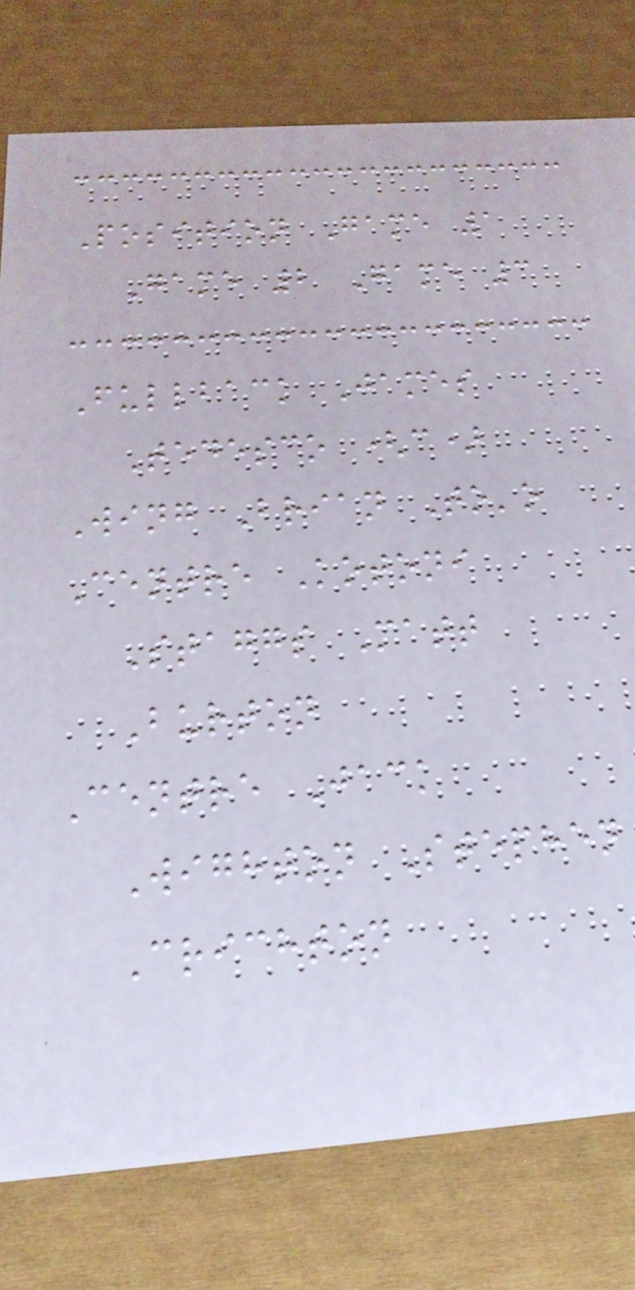Position Game 1
Game 2 Game 3
Fullback James
Tedesco (c)
Wing Brian To'o
Centre Kotoni
Staggs Matt
Burton
Centre Jack
Wighton Stephen
Crichton
